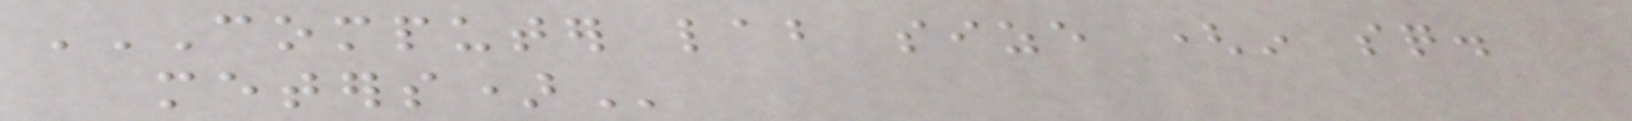COMPUTER LAB SIZE (IN SQ.
METERS)
